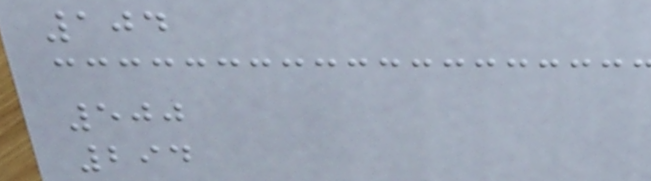104
500
294
